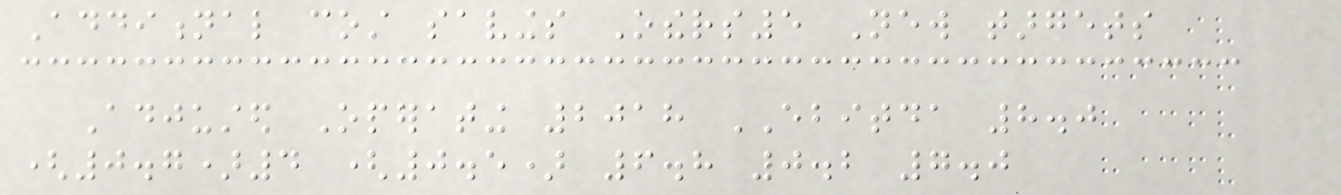Additional cost savings Others5 New targets
Adjusted Operating 2018 EBITDA 8.0
(0.7)4 (0.5) 6.8 0.2 7.0
